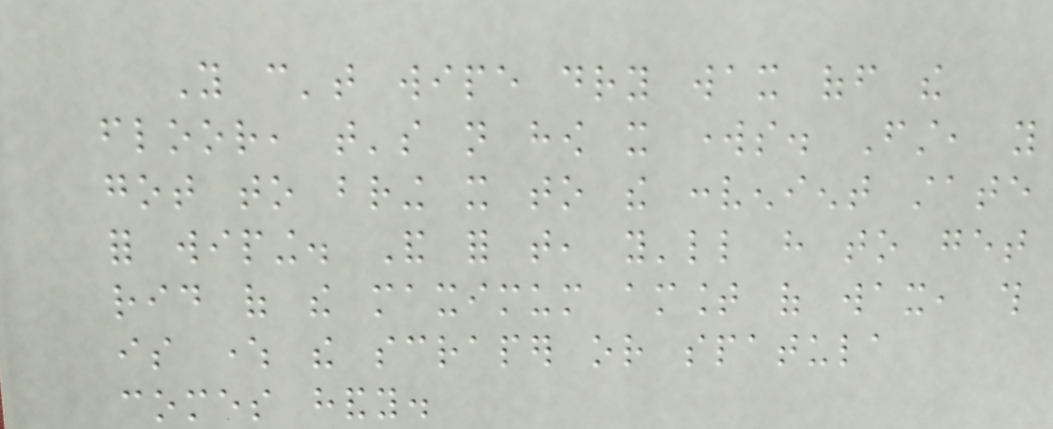You can't wipe dry wax off the
floor, that's not how it works. First, you
got to bring it to the convenient state
for wiping. And for that, you'll have to get
rid of the maximum amount of wax, this
is where the scraper or spatula
comes handy.
